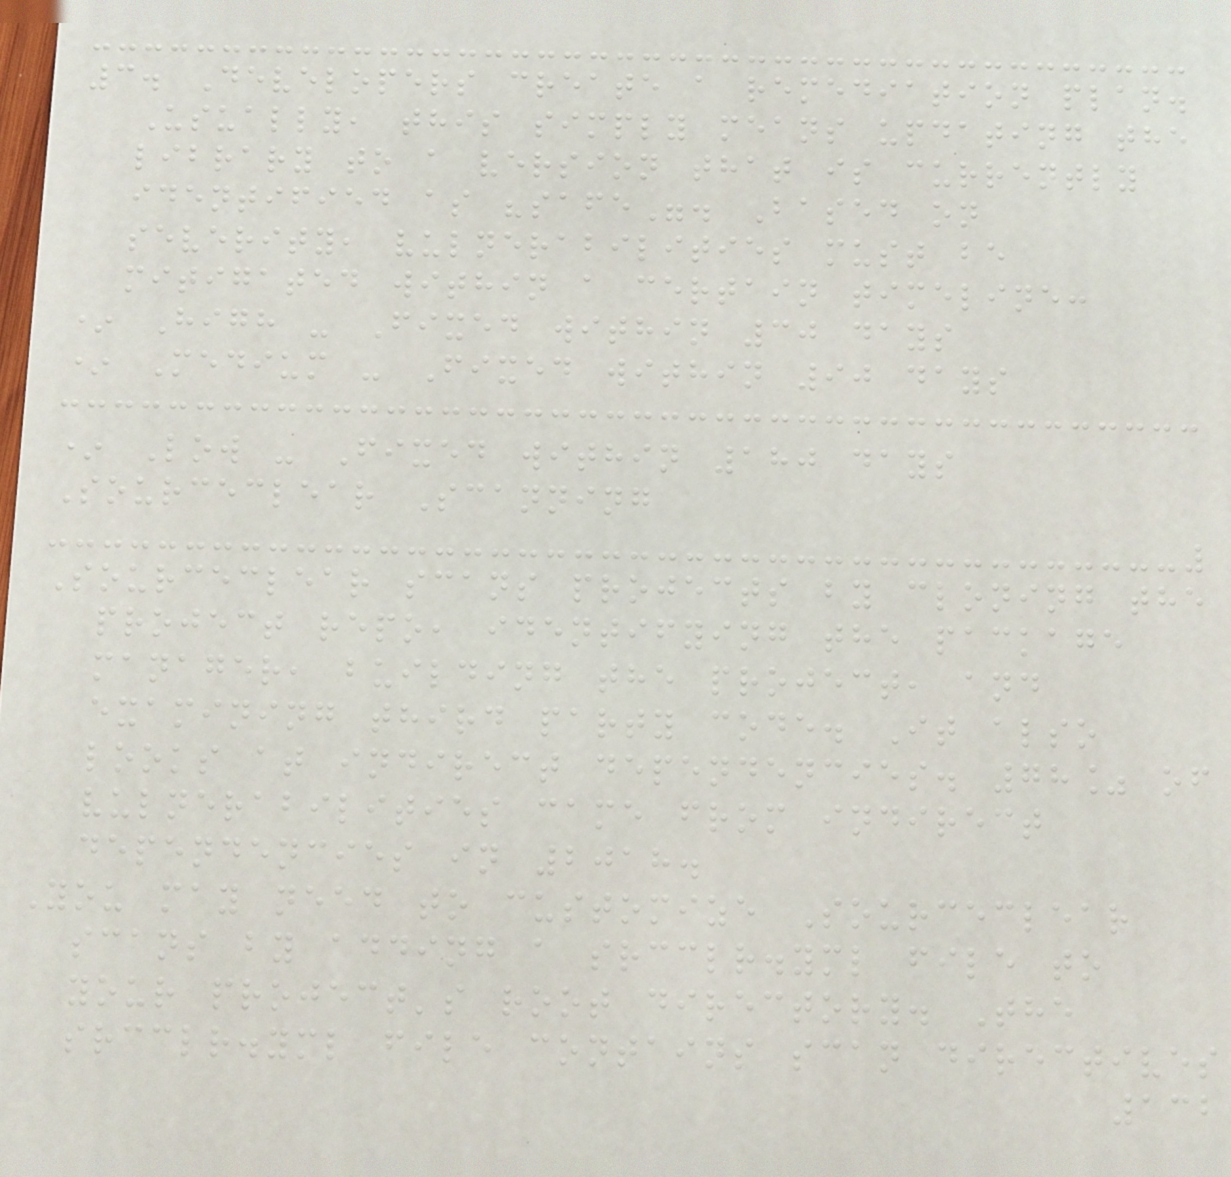3. Developers create a remediation plan.
Usually, this simply means updating the
library to a version that is currently
identified as "safe". Based on
severity, vulnerabilities must be
mitigated within a certain timeline:
* High - Fixed within 30 days
* Medium - Fixed within 90 days
* Low - Fixed within 180 days
Sourceclear Scanning
Sourceclear scans projects by cloning the
project repo, identifying the package
manager, building the project, and
examining third party code. It also
looks at indirect dependencies. 78% of
vulnerabilities came from indirect
dependencies in 2018.
You may need to customize Sourceclear
scans by adding a srcclr.yml file to
your project's root directory. The
srcclr.yml file contains scan directives
132
